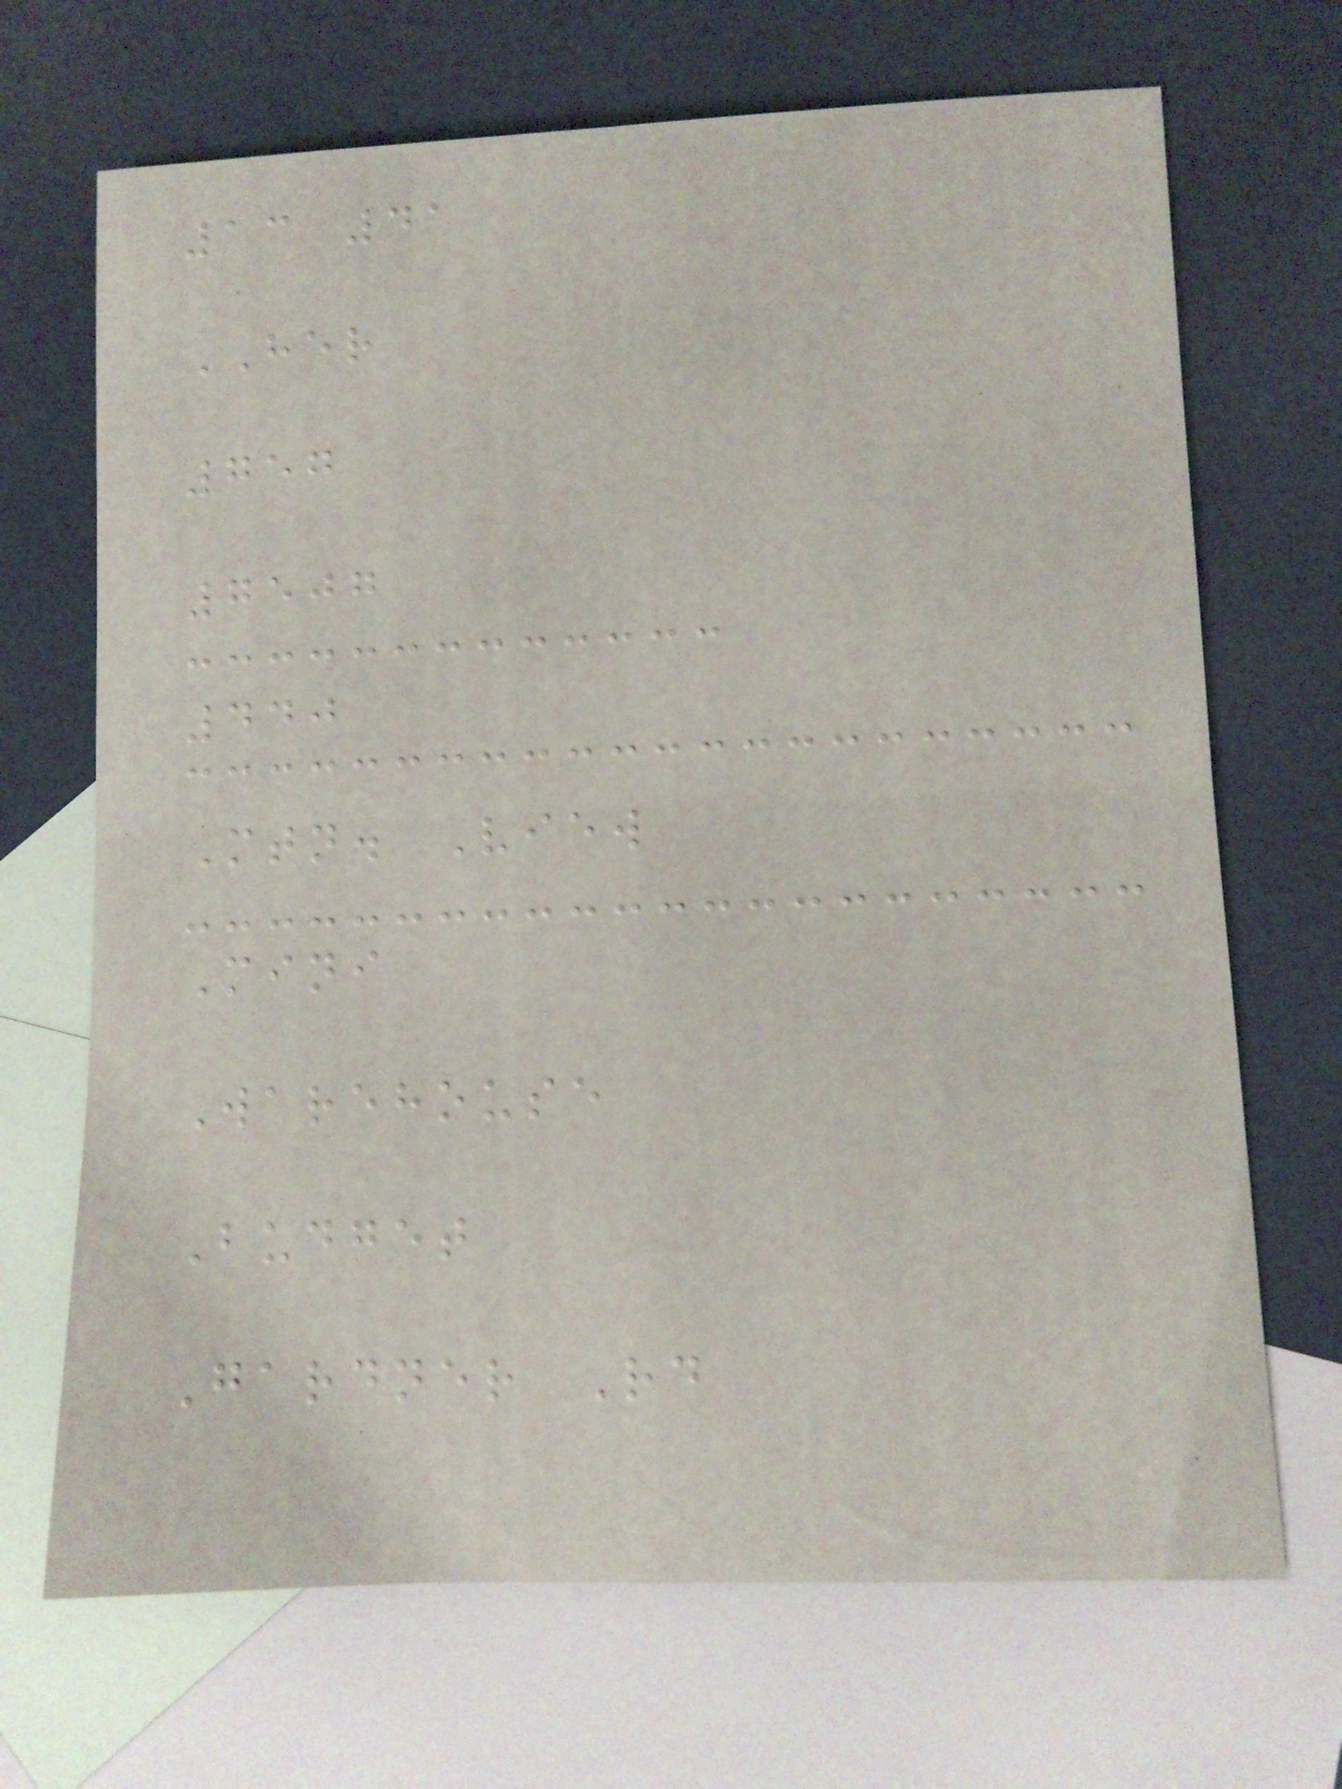13 41
HER
757
7507
440
Mtn. View
Mini
Warehouse
Budget
Gardner Rd
